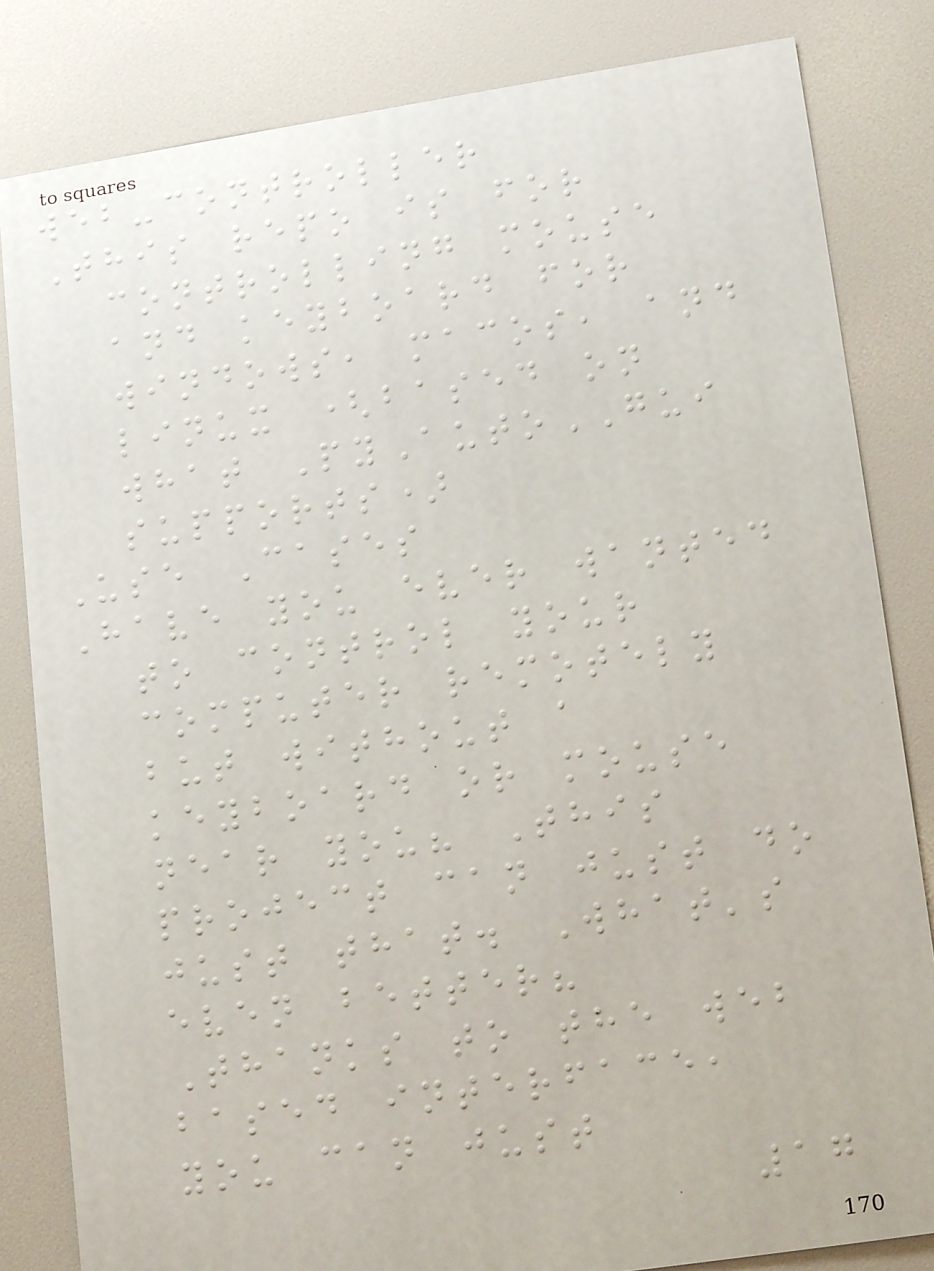web-controller
This repo is for
controlling mouse
and keyboard for
windows, macos, and
linux (based on
what PyAutoGUI
supports)
Use Cases
Have you ever wanted
to control your
computer remotely
but without a
keyboard or mouse
near you? This
project can just do
just that. What's
even better?
Thanks to the web
based interface,
you can just
17
